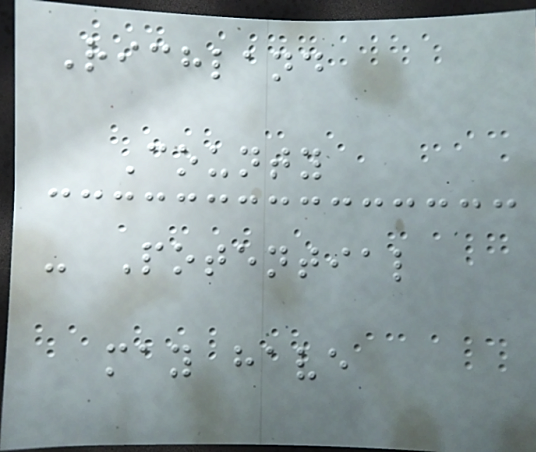Richland
County
- Potential
may have
